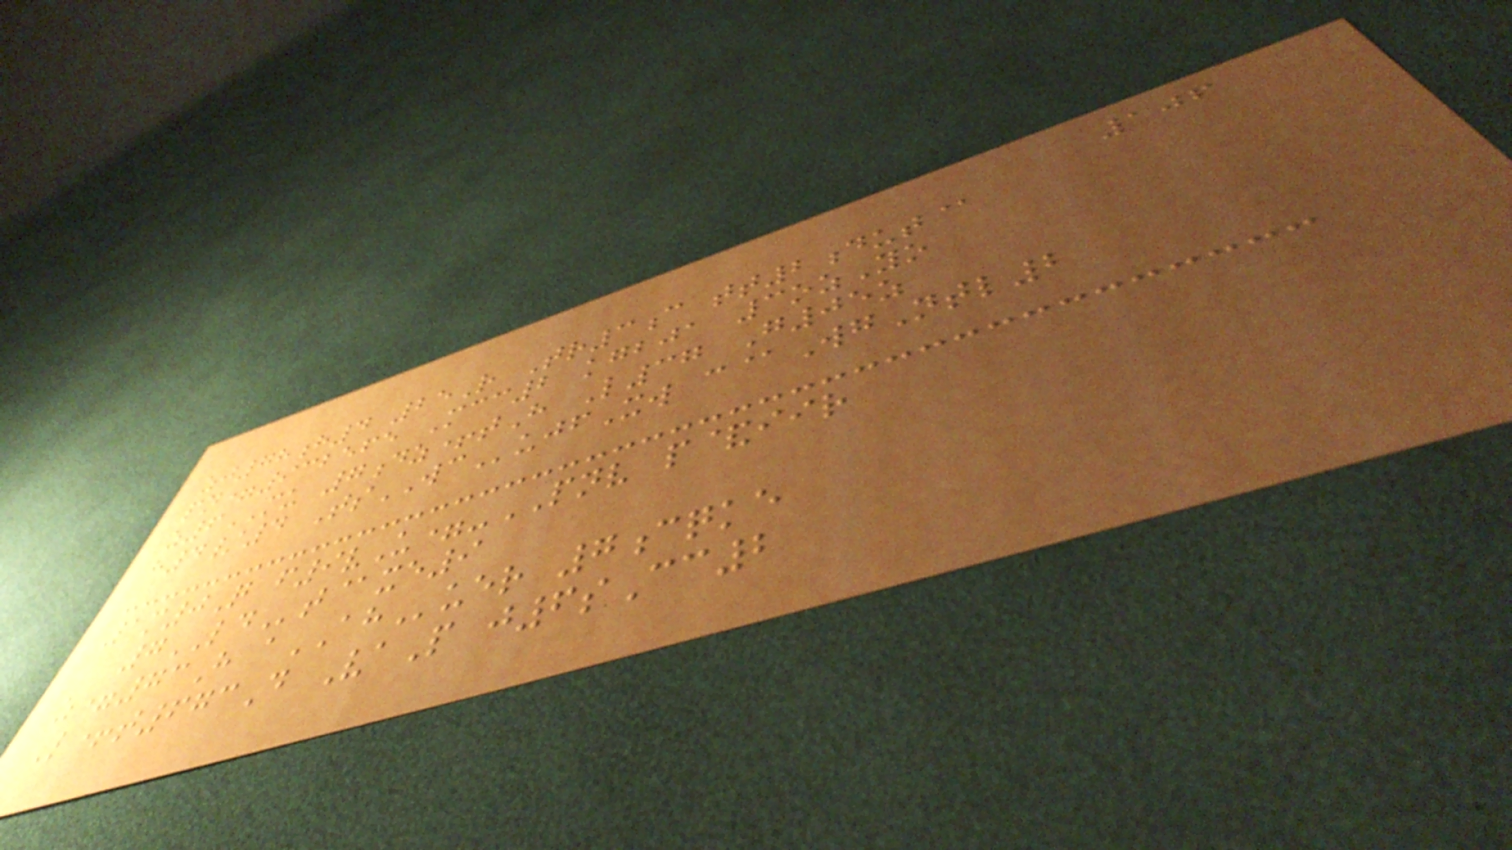106
zj78h4 25R Tr3c tt2dut@
pn=932565 Mcc2 kgbja 3ozYo
z6MU 7dz+tH L37 G05z
h4/4 TsWCujfXw c@WgNtl2
1m0Q f9vU=-PNV p&iir
7LDt@xe9
z=73H aAHuer 7cqke
L+t673D VaP j6sCc2
